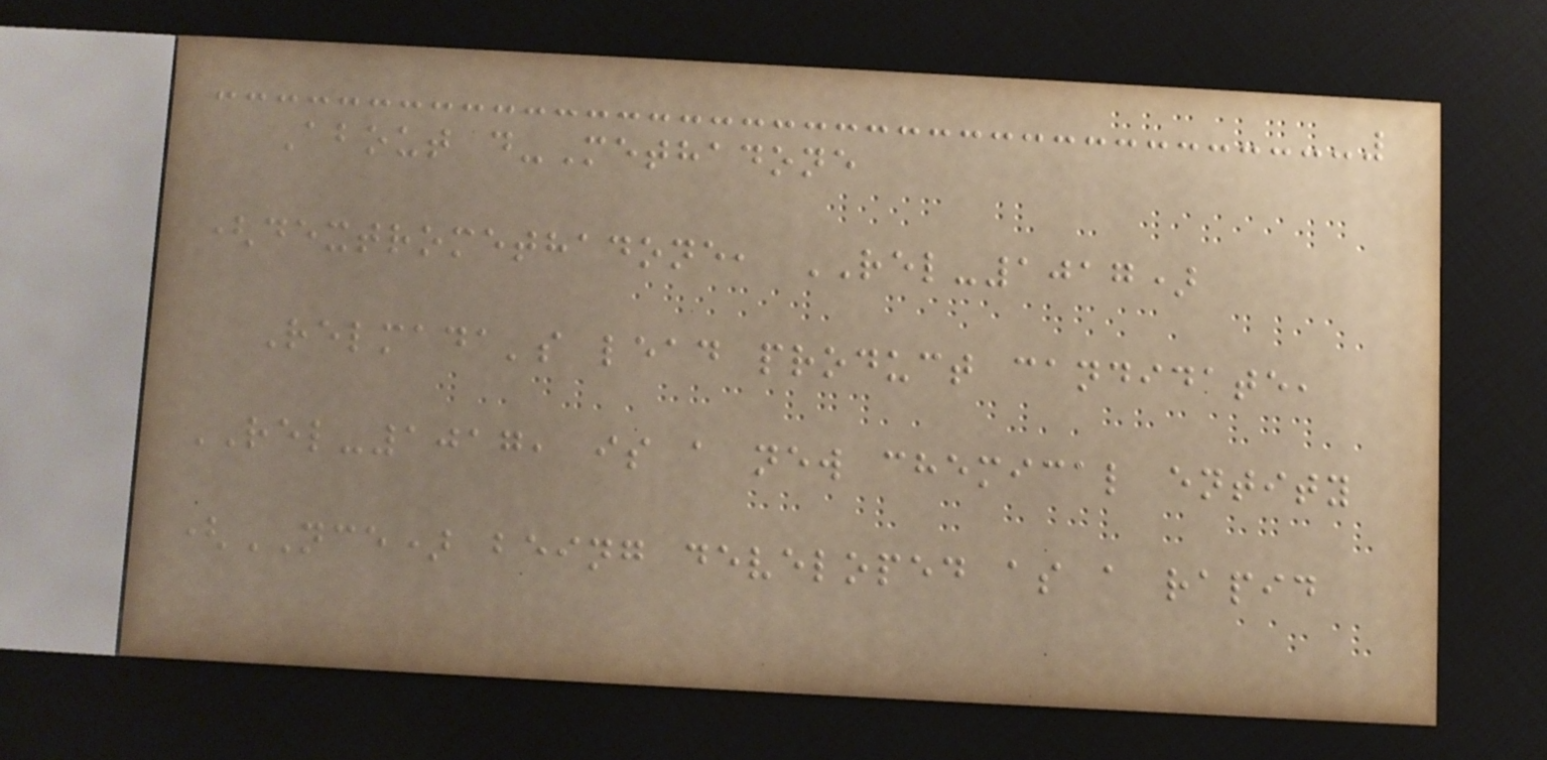About d-Methadone
(dextromethadone, REL-1017)
Relmada's lead product candidate,
REL-1017, is a new chemical entity
(NCE) being developed as a rapid
